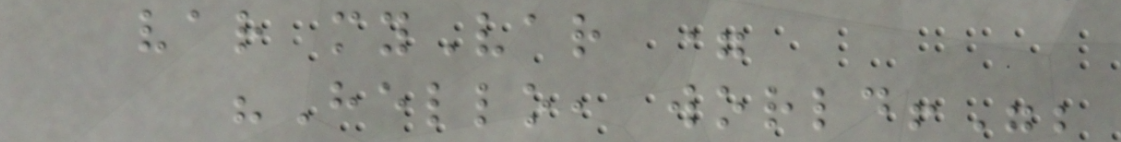var myVar =
"Hello, world!";
